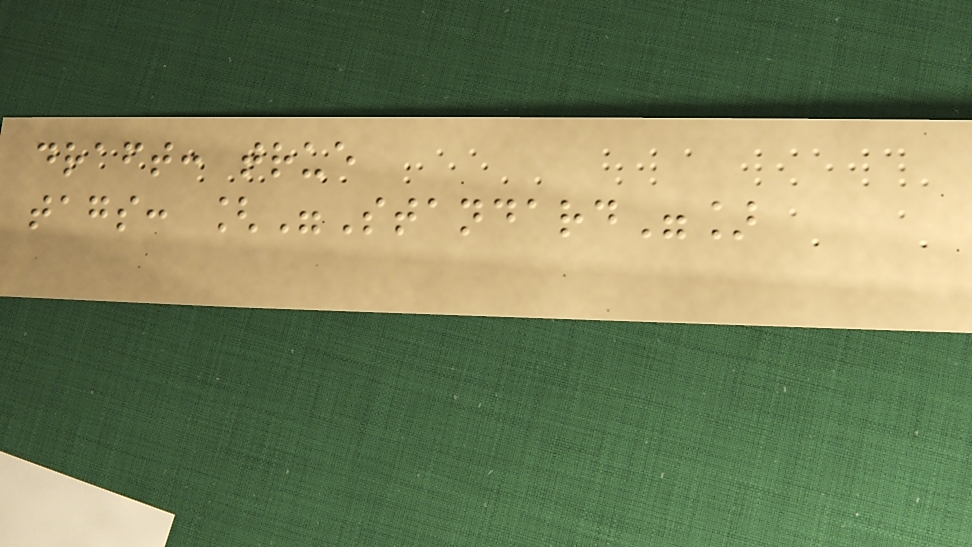draft: true
tags: ["Standard"]
